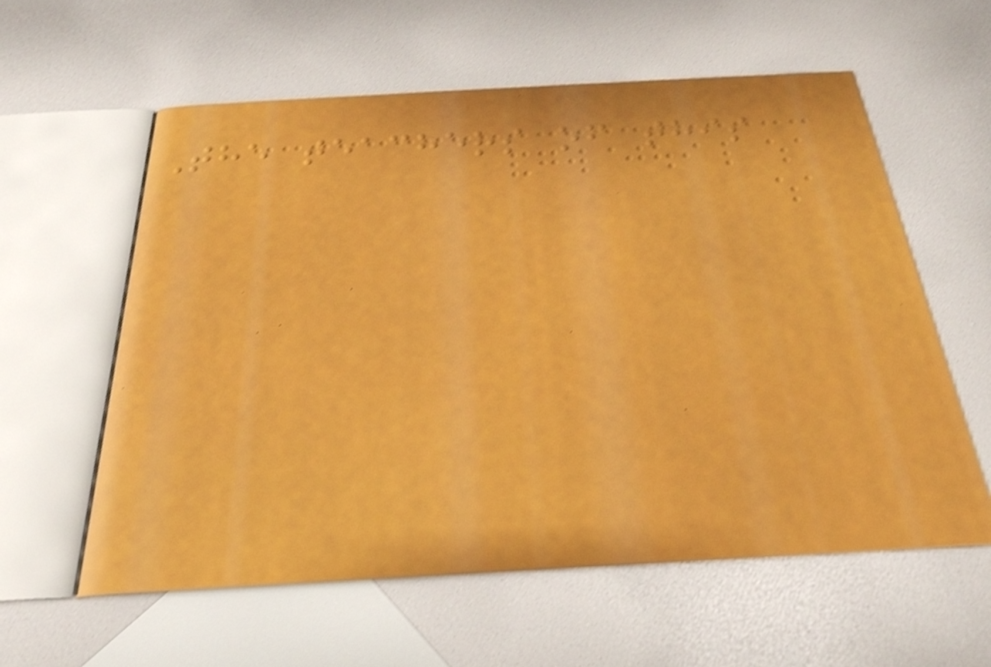The teachers of this
